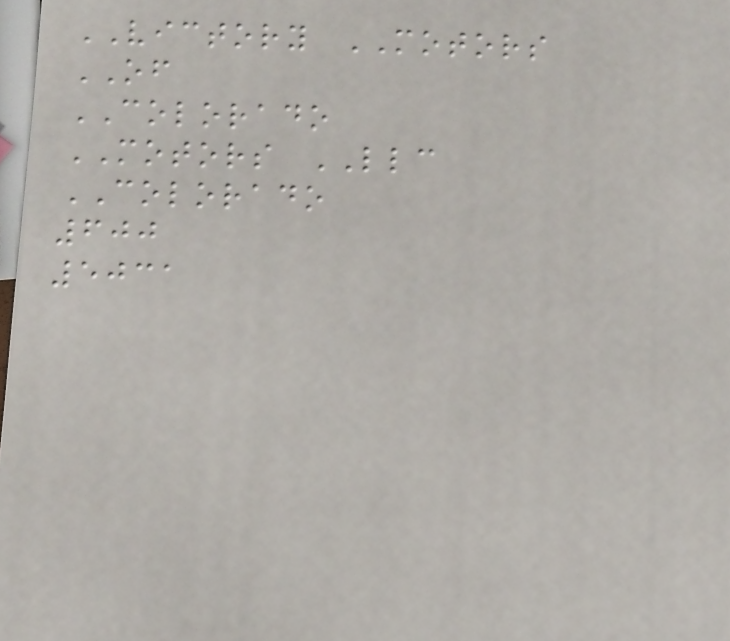VICTORY MOTORS
OF
COLORADO
MOTORS LLC
COLORADO
600
5031
